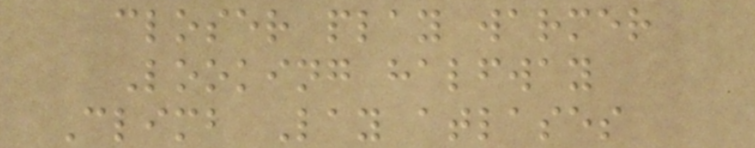closer play warmer
Looking halfway
Climb Lay atlases
